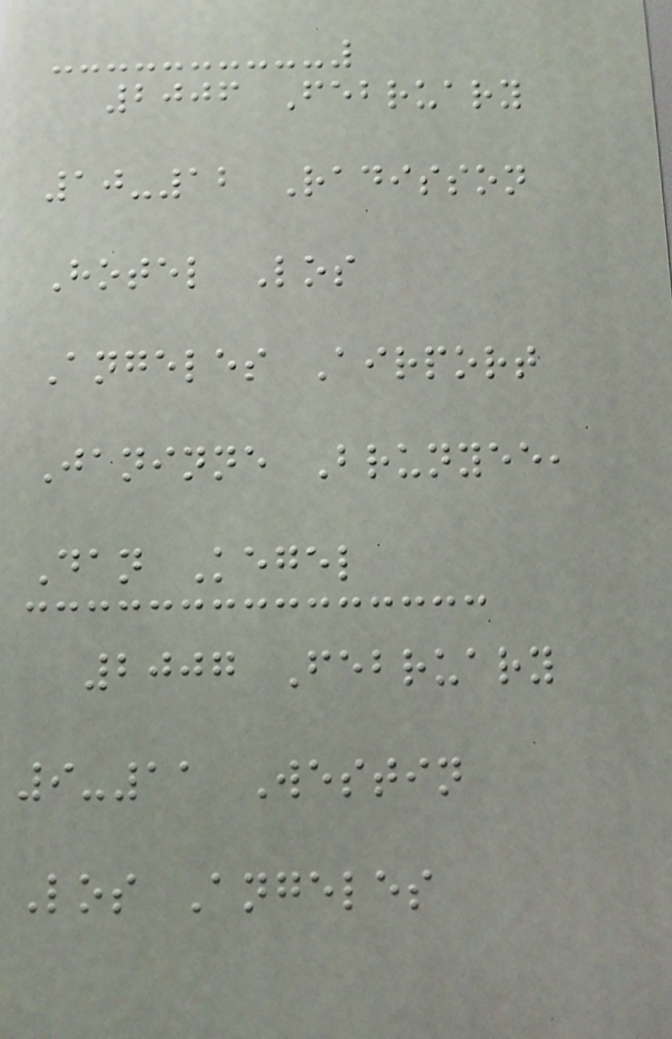2006 February
10-12 Radisson
Hotel Los
Angeles Airport
Janinne Brunyee,
Dan Kegel
2007 February
9-11 Westin
Los Angeles
